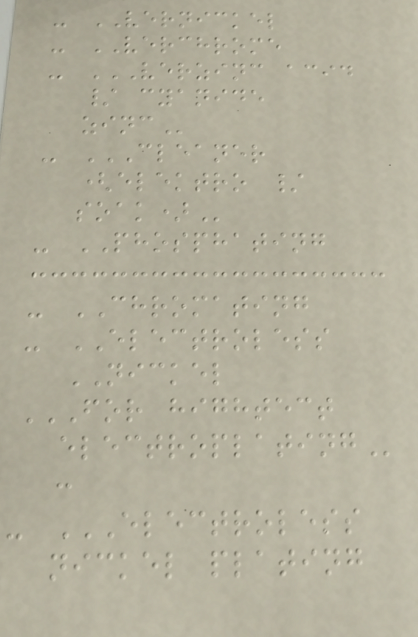- VERNICKEL
- VERCHROME
- VERZINC ACID
/ CYANIDE
ZINC
- CLEANER
(ELEKTRO /
SOAK)
- PHOSPHATING
- CHROMATING
- ELECTROLESS
NICKEL
FOR HIGHTECT
ELECTROPLATING
:
- ELECTROLESS
NICKEL PLATING
